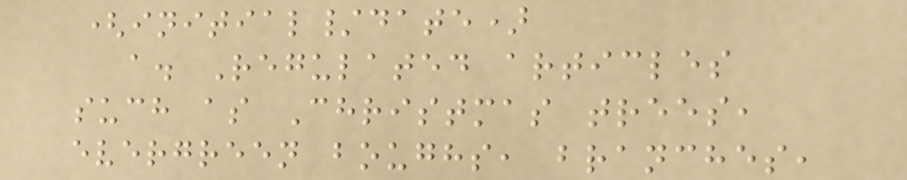(initial/date)
a. Regulated articles
such as Christmas trees,
evergreen boughs, branches,
